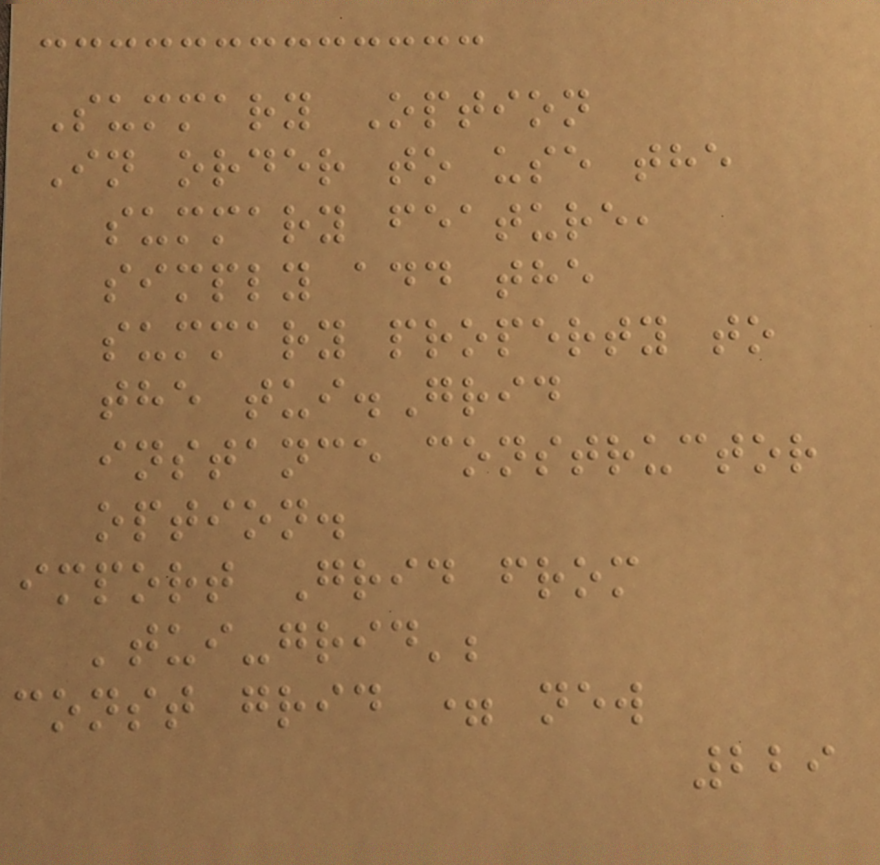Summary Option
In order to use the
summary feature,
simply add the
summary property to
the tui.Grid
instance constructor
option.
import Grid from
'tui-grid';
const grid = new
229
